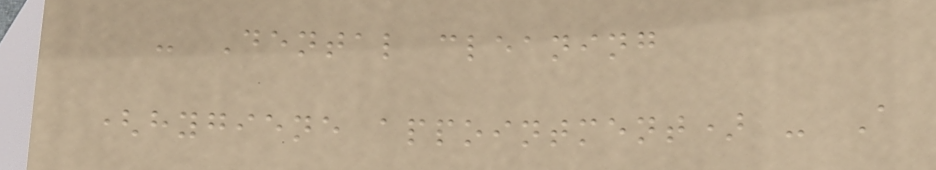- Dental cleaning
(hygiene appointment) - A
